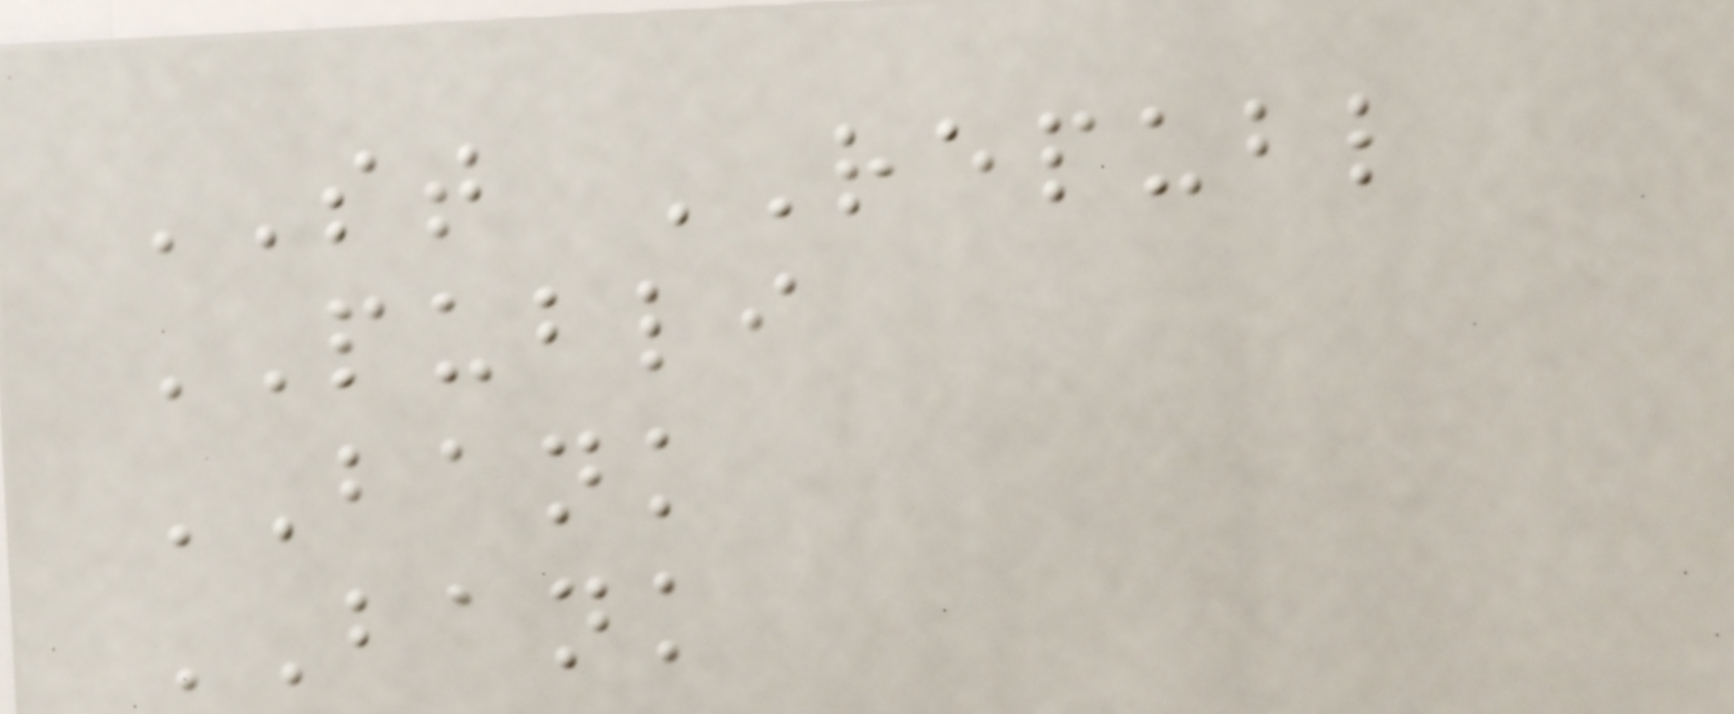ST REPUBL
PUBLI
BANK
BANK
